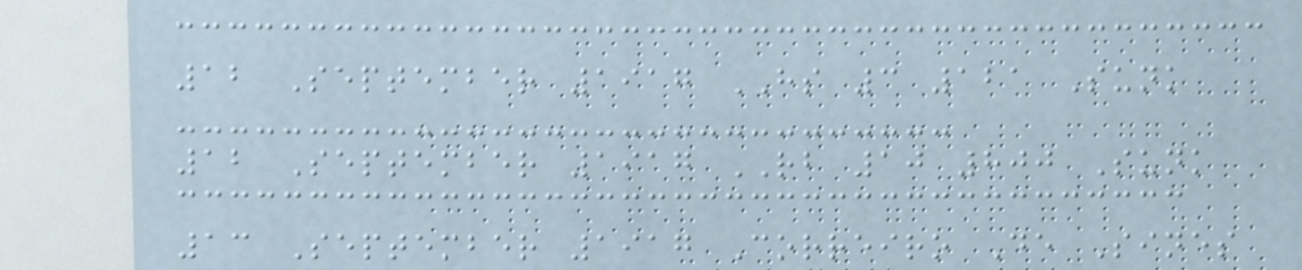12 September 1917 HS 3 121 Sunk
12 September 1917 RB 10 800 Sunk
13 September 1917 Correiro De Sines
